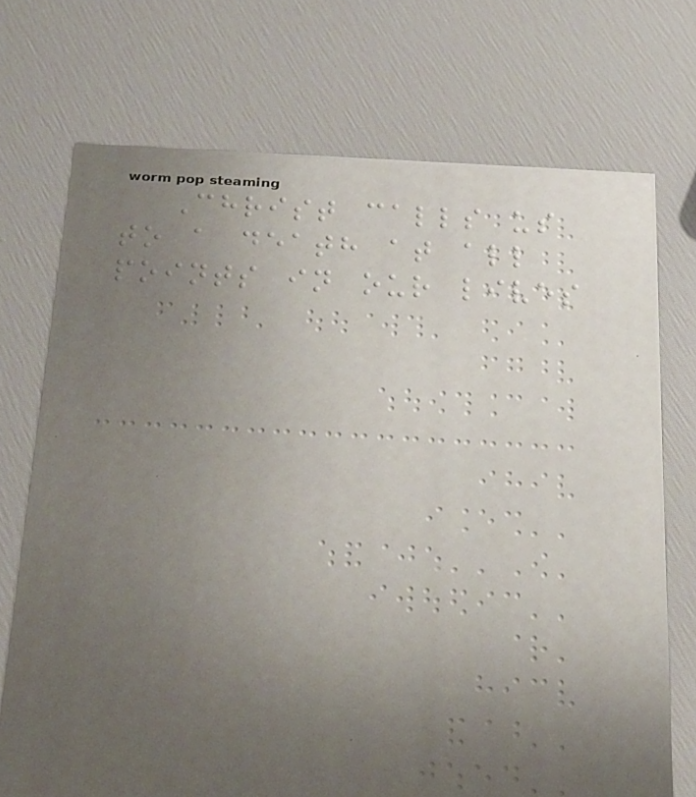Christ calls us
to a death at all
points in our lives
